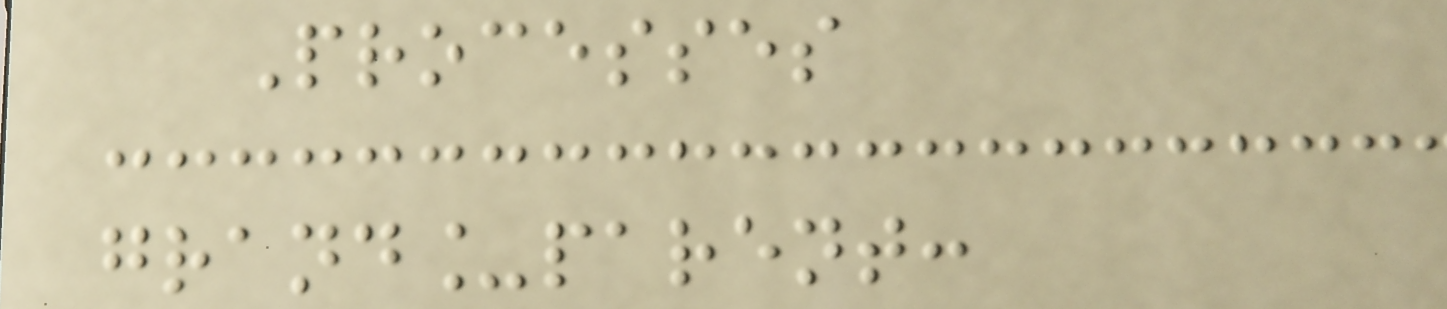Processes
grand_parent:
